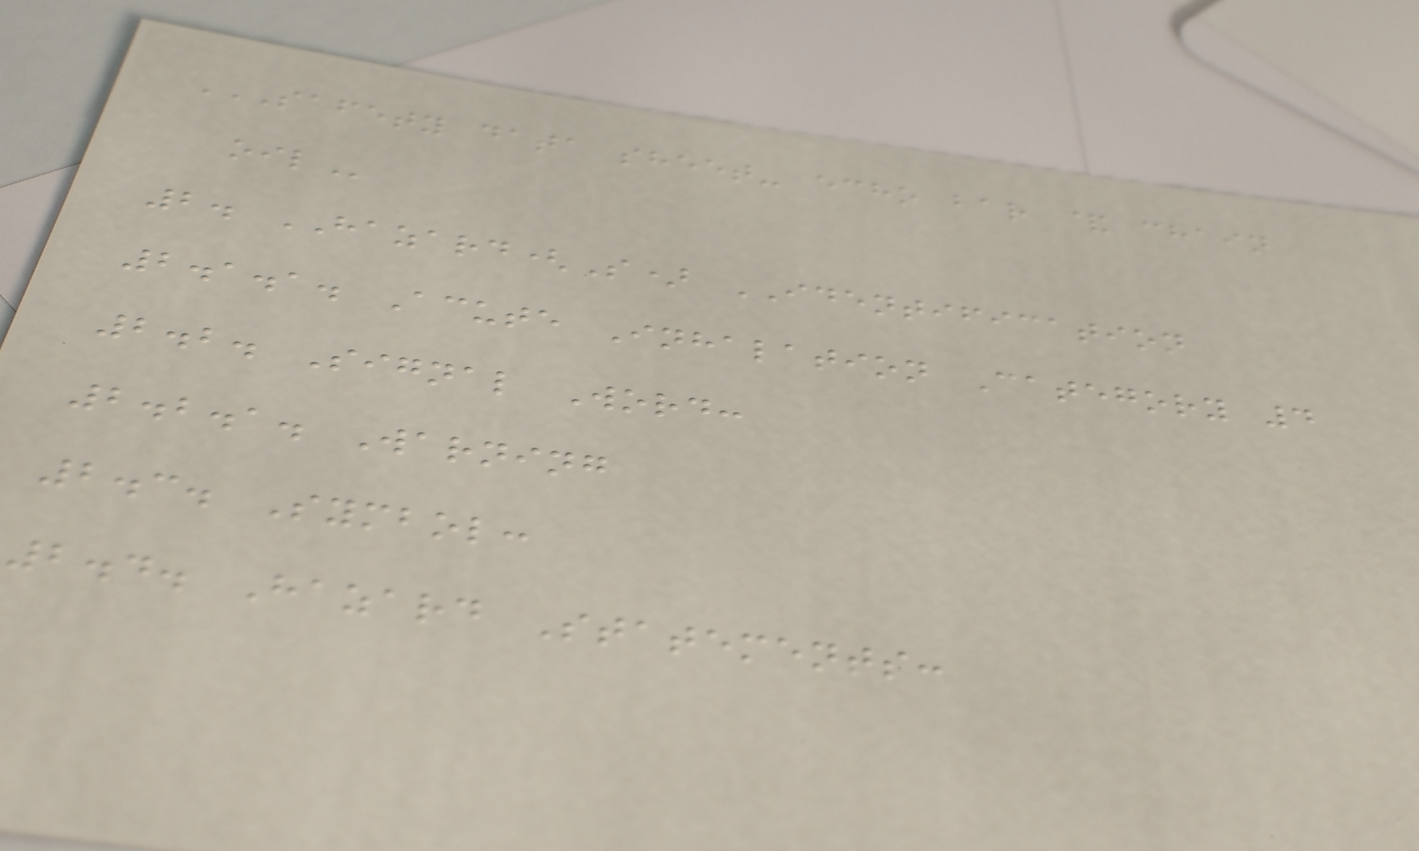SAFETY DATA SHEET- ECHO BAR & CHAIN
OIL
2. HAZARD(S) IDENTIFICATION
2.1.1. Acute Inhalation Category 4
2.2. Signal Word:
2.2.1. Warning
2.3. Symbol:
2.4. Hazard Statements:
